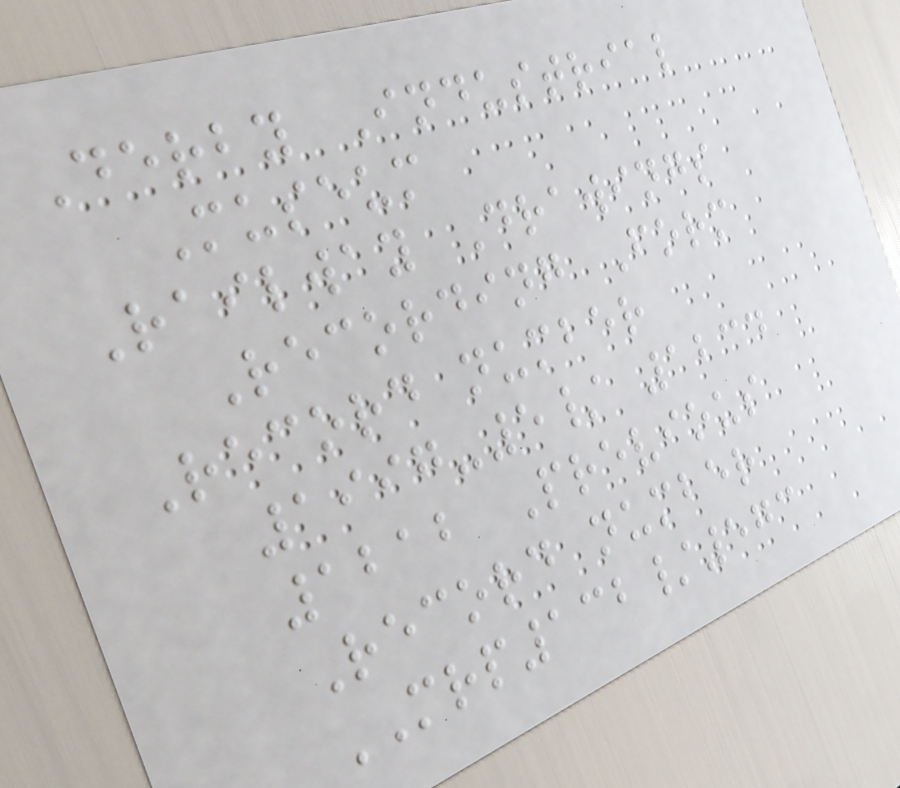Derby Industrial
Museum
Railway Drawings
Recording Form
Record number
1997-5/ 1234
1212 Previous
Record number
MRP132/573
